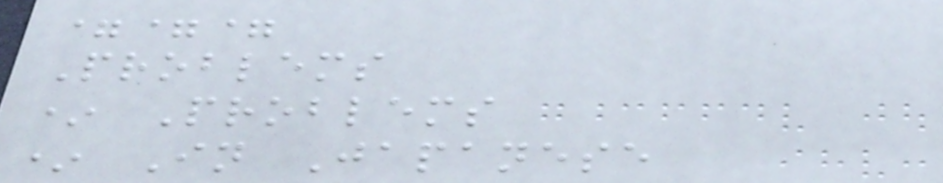===
Problems
* Problems
* In Japanese
